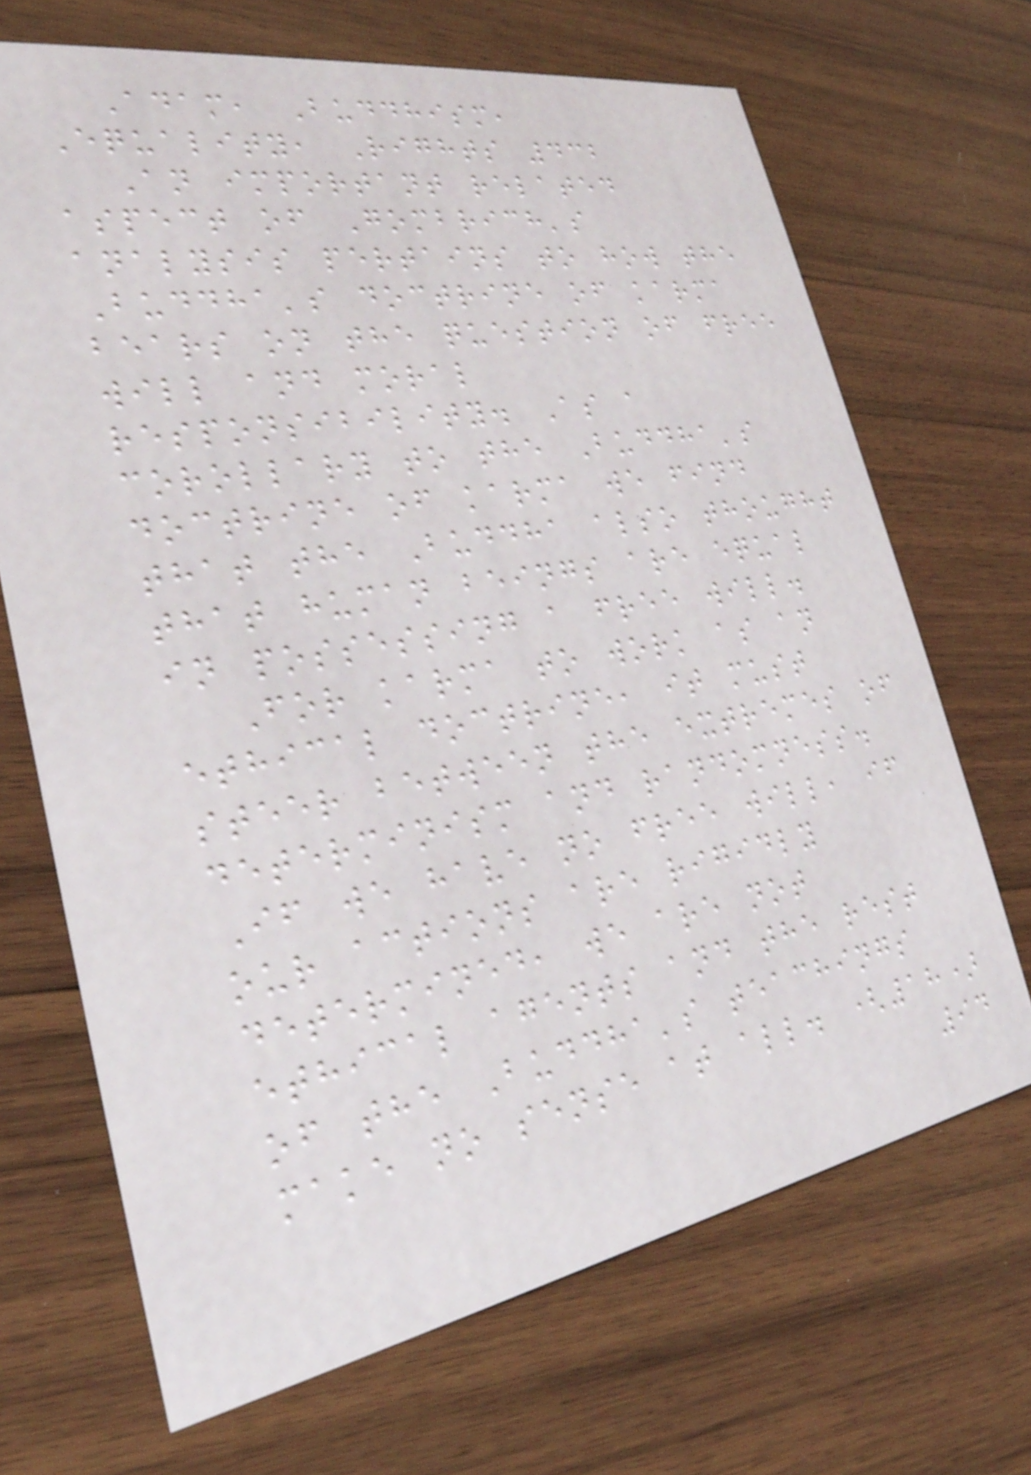Adam, Buddhism,
Equality, Rights 432
An important related
aspect of Gombrich's
analysis pertains to how the
Buddha's doctrine of karma
bears on the question of free
will and moral
responsibility. As a
corollary to the Buddha's
doctrine of karma we find
that the Buddha also thought
that human beings are equal
in possessing a free will.
For karma to work as an
ethical doctrine, it must
steer between the extremes of
determinism and randomness.
If we have no free will, if
our actions are rigidly
determined, we are not
ethical agents and the rest
of the Buddha's teachings
make no sense at all. (18)
94
